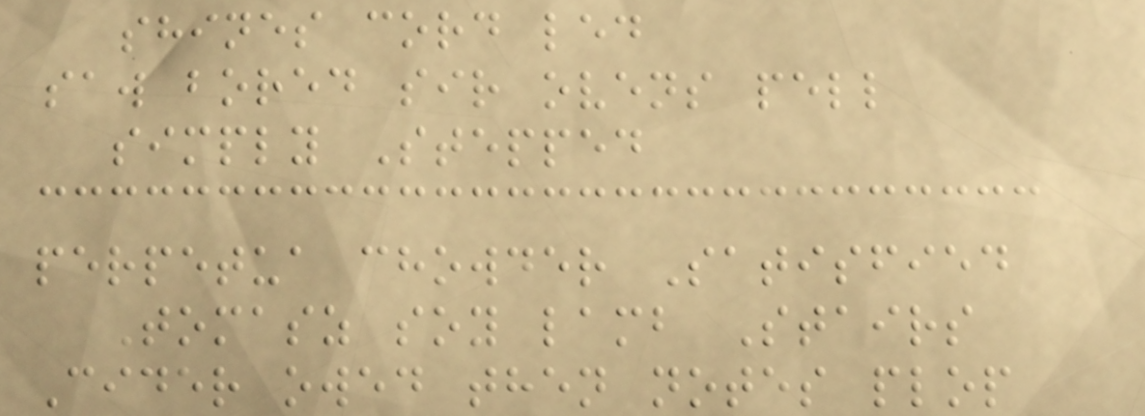shines cord led
saw bored sir ovens pell
simply Stepped
perpetua chowder Satisfied
Tomasz soy lamb Stairs
Cider owed then notes plop
